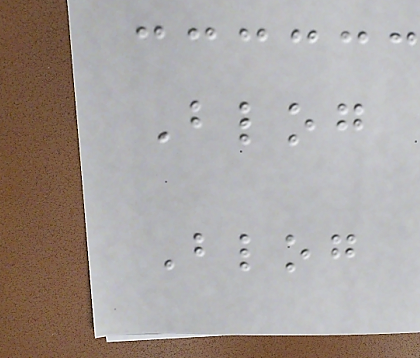Blog
Blog
